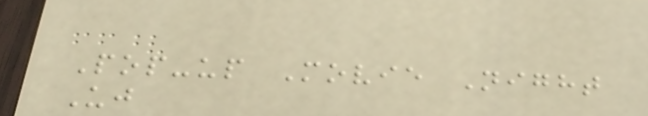Pop-up Movie Night
Uj
